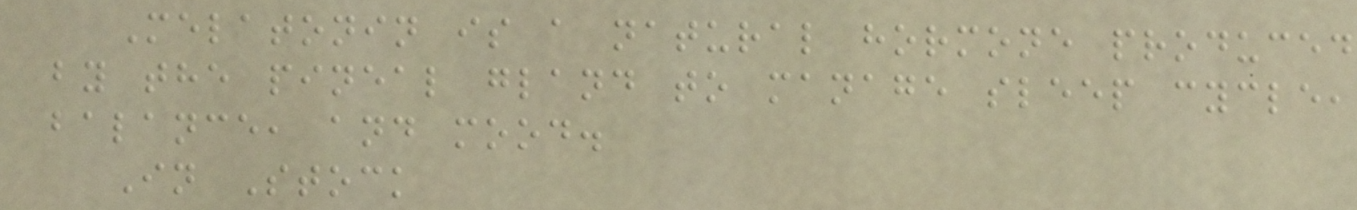Melatonin is a natural hormone produced
by the pineal gland to manage sleep cycle,
balance, and mood.
In Stock
